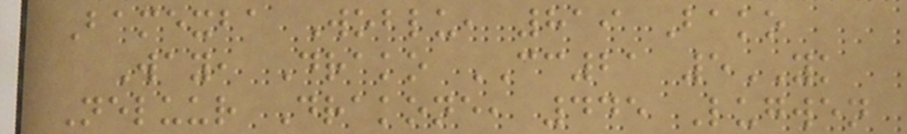Bamexba Woblu, 819 Bako
Way, Drako CC21 5YK
Neluur Drakone, 445 Lugwen
